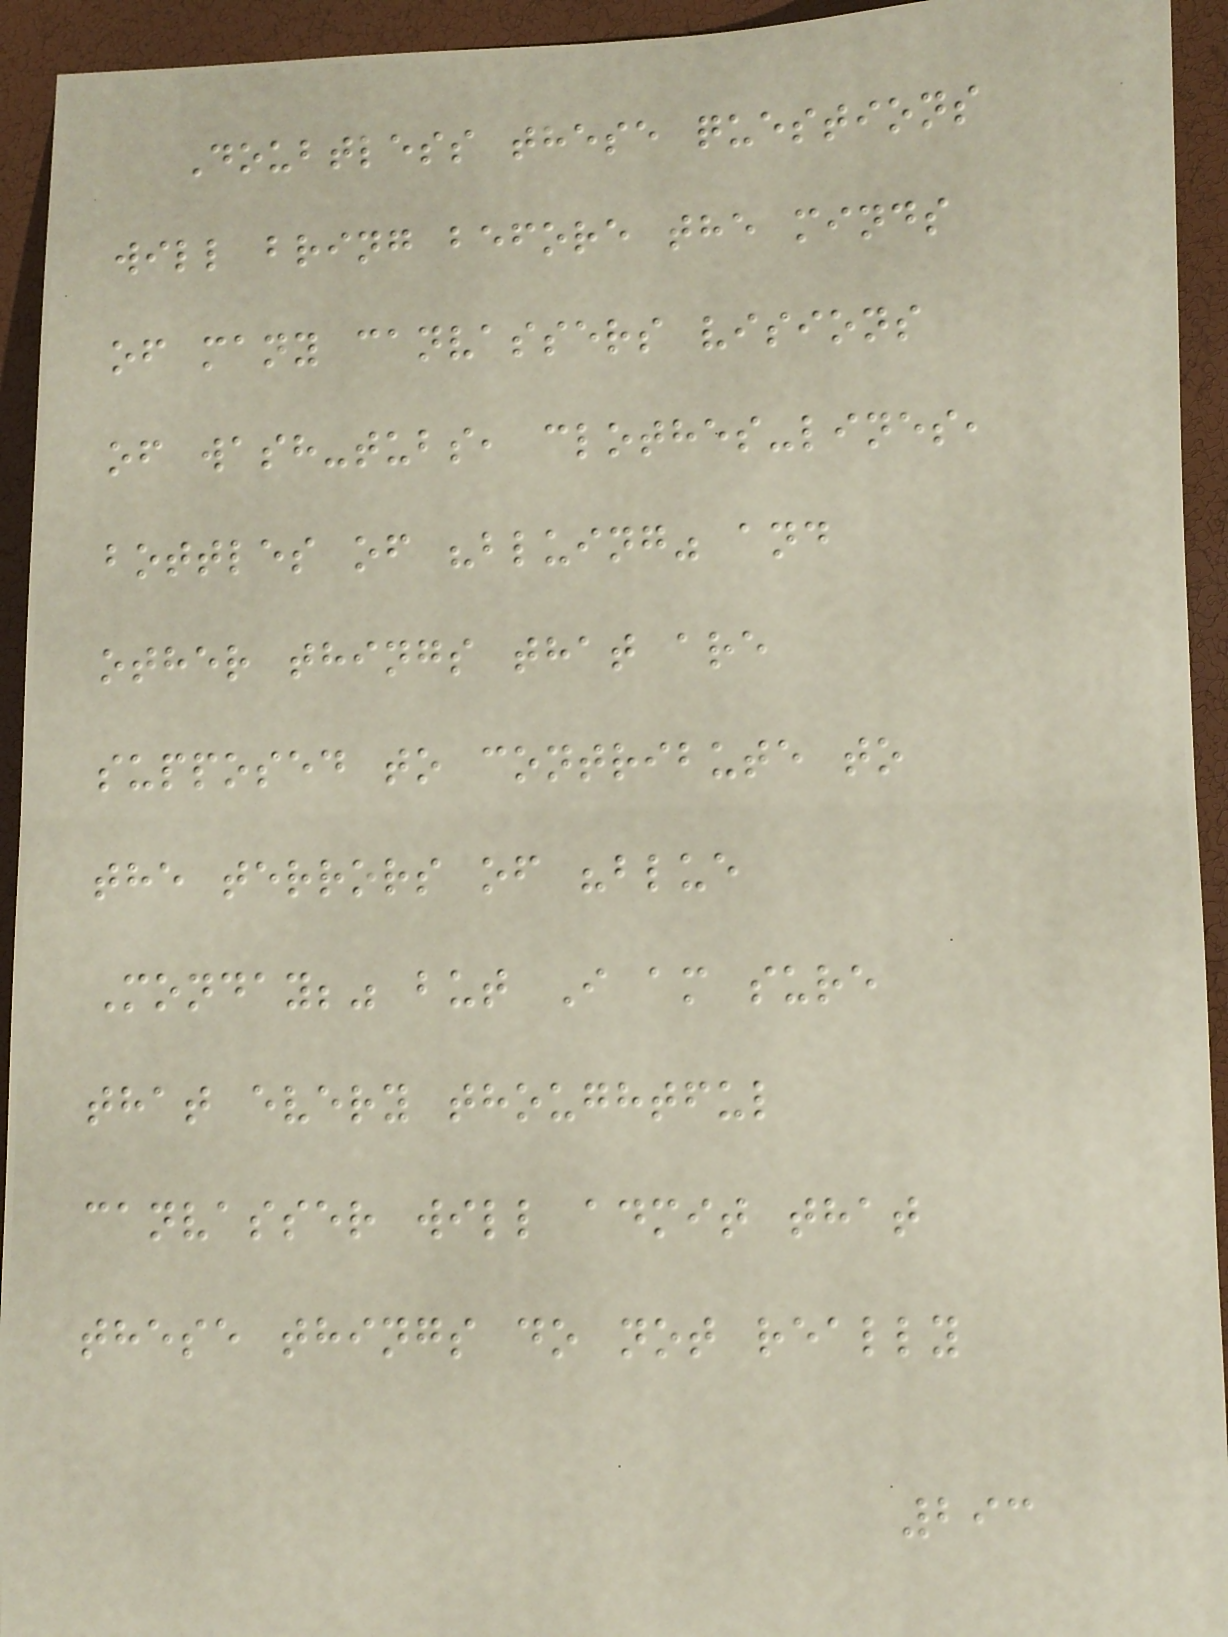Doubtless these questions
will bring before the minds
of many canvassers visions
of wash-tubs, clothes-lines,
bottles of "bluing" and
other things that are
supposed to contribute to
the terrors of "blue
Monday;" but I am sure
that every thoughtful
canvasser will admit that
these things do not really
293
